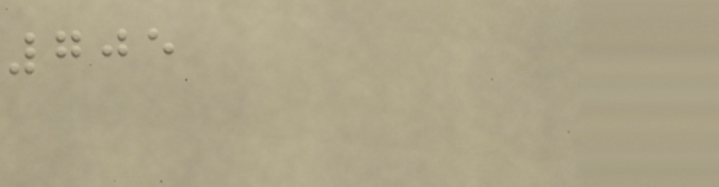705
